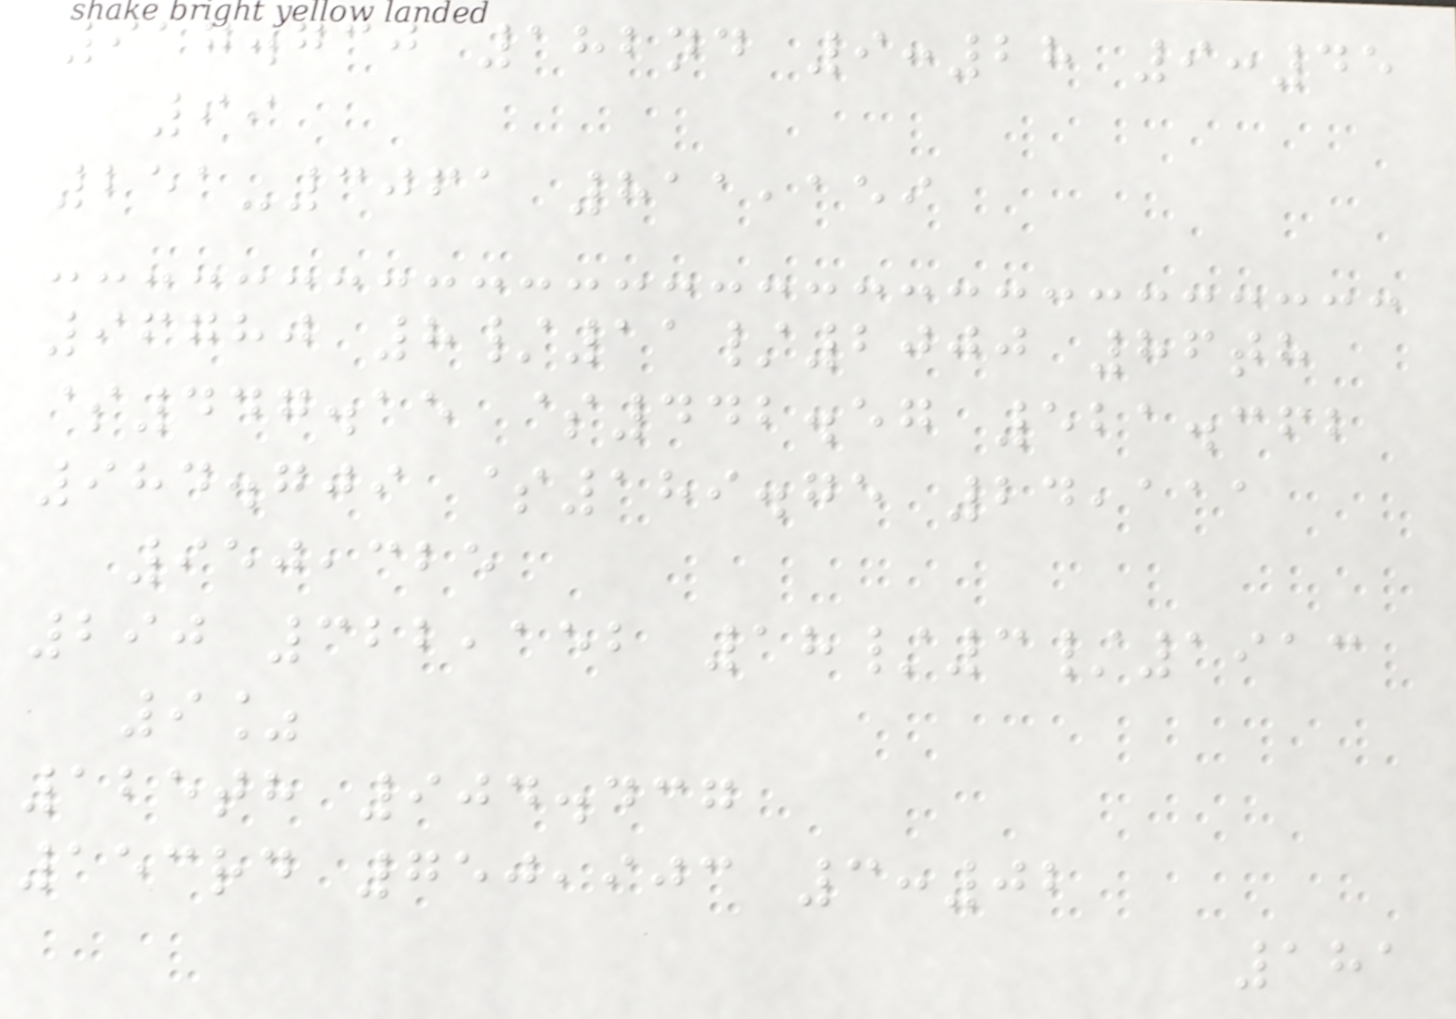917.730 182nd 9:28 9:45
99
251-3061 811,159
96780 8/11/2000 86th
$447.15 $442.57 521.362
984.709 $189.75 24,111
950,325
290 322,152 18/3/1913
9%
125th 904.437
153rd 750,903 3:02
181
